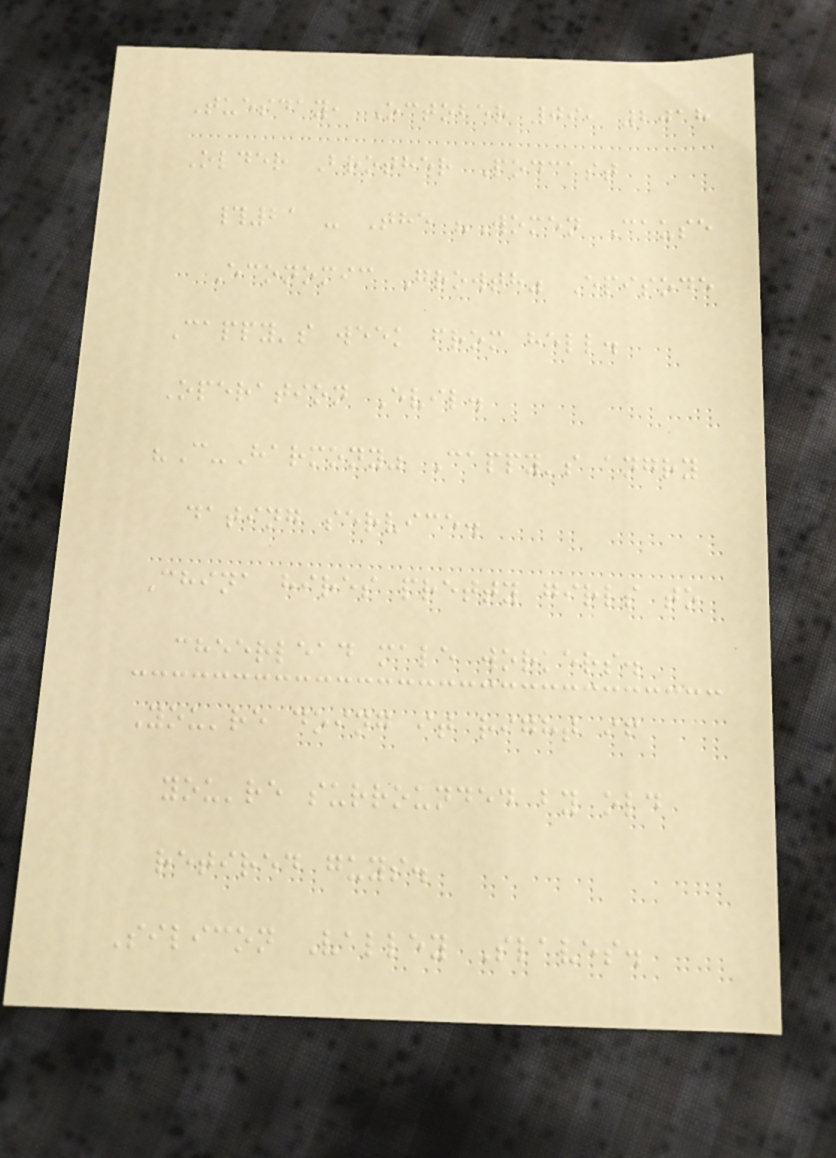Tuesday, October 09, 2018
Older Brother Podcast
#21 - The "Women Cause
Economic Growth" Episode
Cappy's week from hell.
Operation Evil.
"C-Harmony" Cappy's angry
dating service.
China hires pretty girls to
cheerlead male workers.
You're doing it right if
you're surrounded by old
retired guys.
Silicon Valley Slaves.
